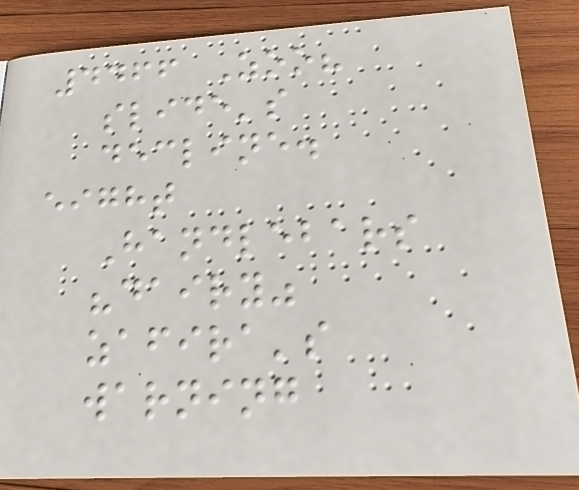4466 Zoo?
slide's
decline.
eight
Handlebars
"dairy"
zafira's
warning
